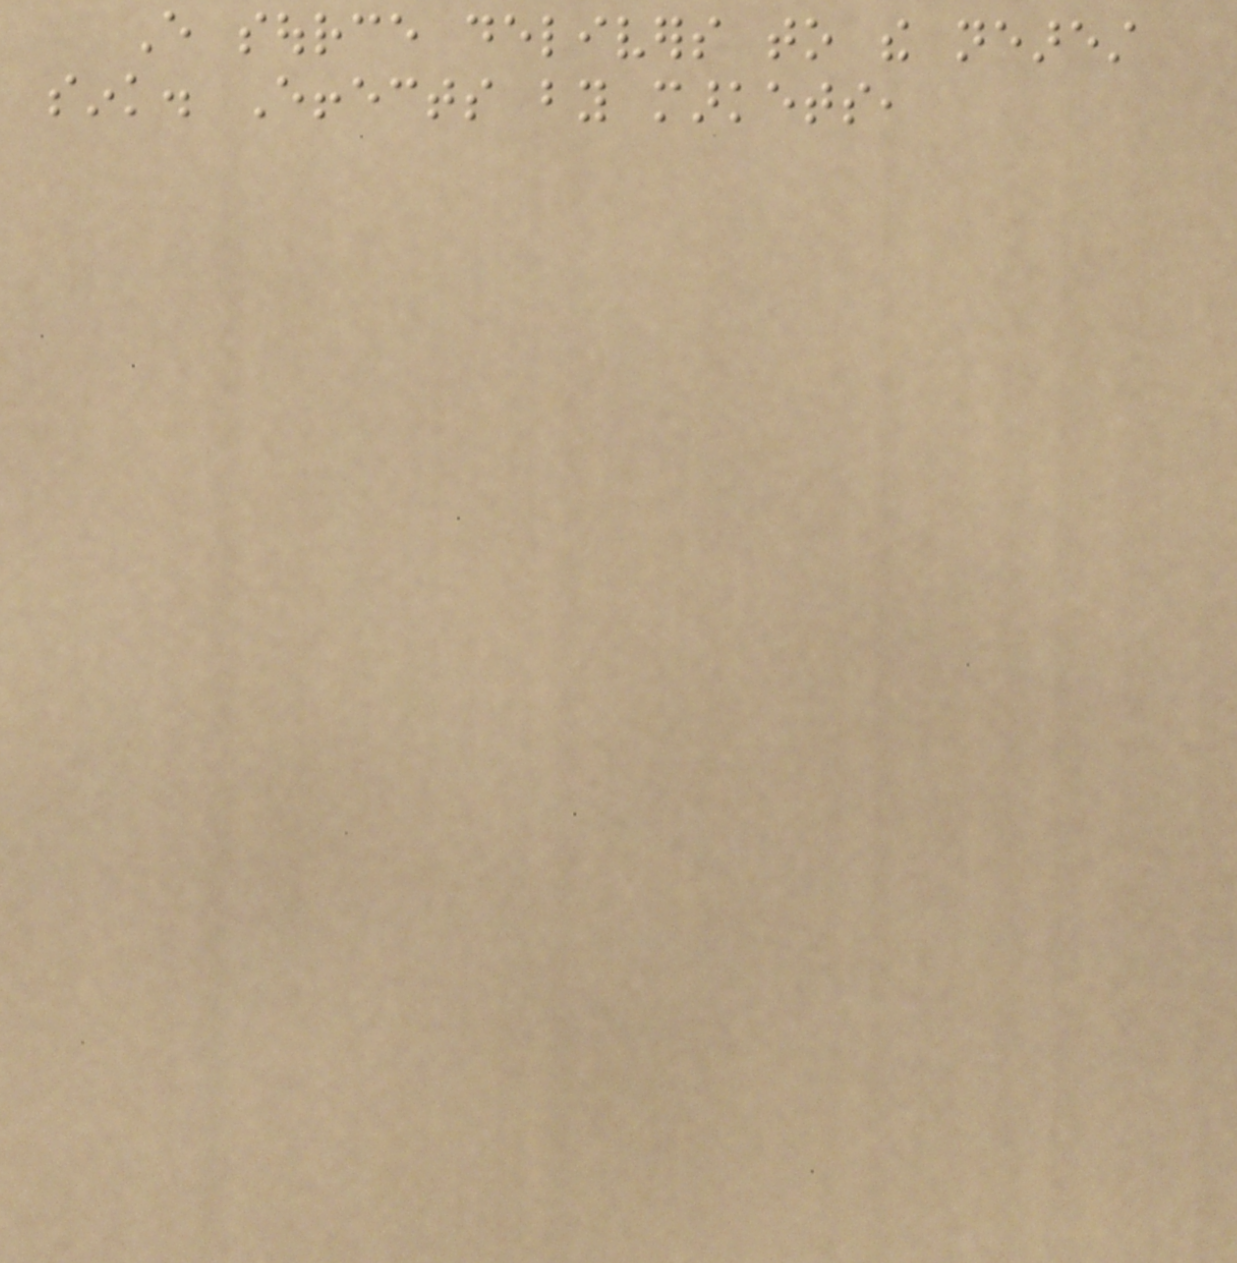Every source delivers to the nearest
sink. Effects by markets,
